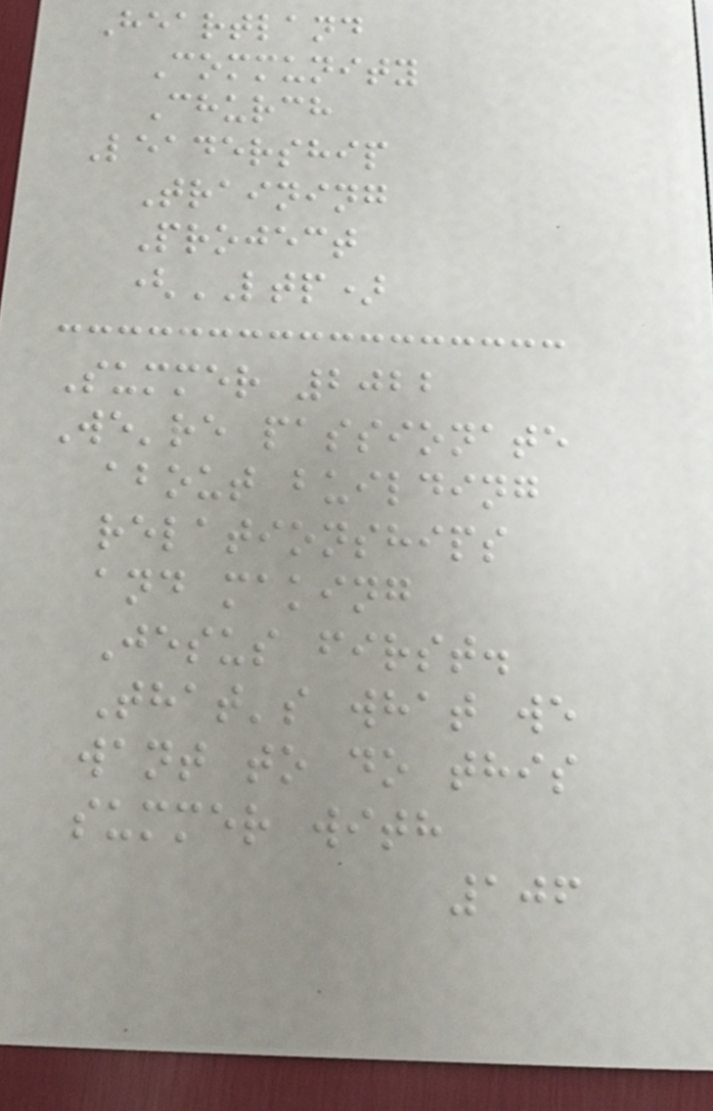Heartland
Community
Church
Leadership
Training
Project
(LTP)
Summer 2022
We're passionate
about building
relationships
and making
Jesus first.
That's what we
want to do this
summer with
106
